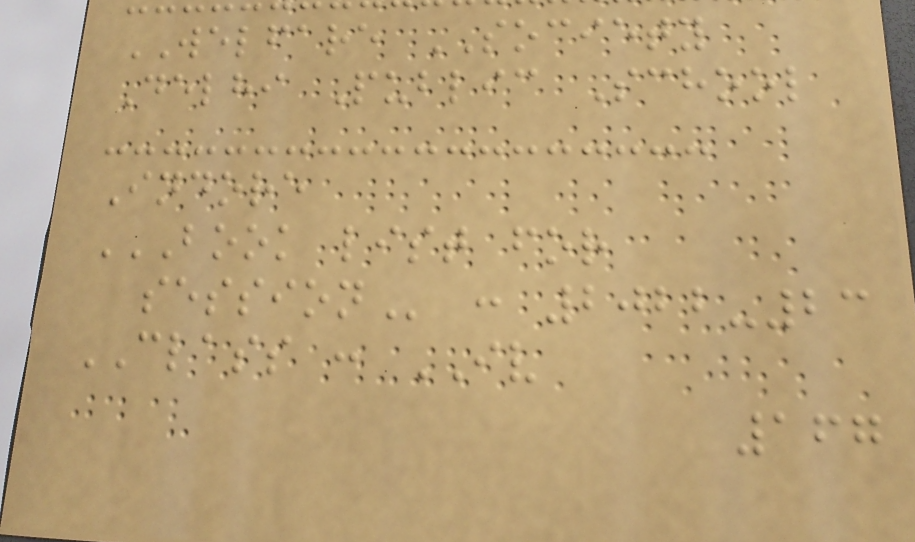WELFARE SOCIETY
Delhi Public School
Indore
BOOK LIST FOR
SESSION : 2022-23
CLASS : IV
167
